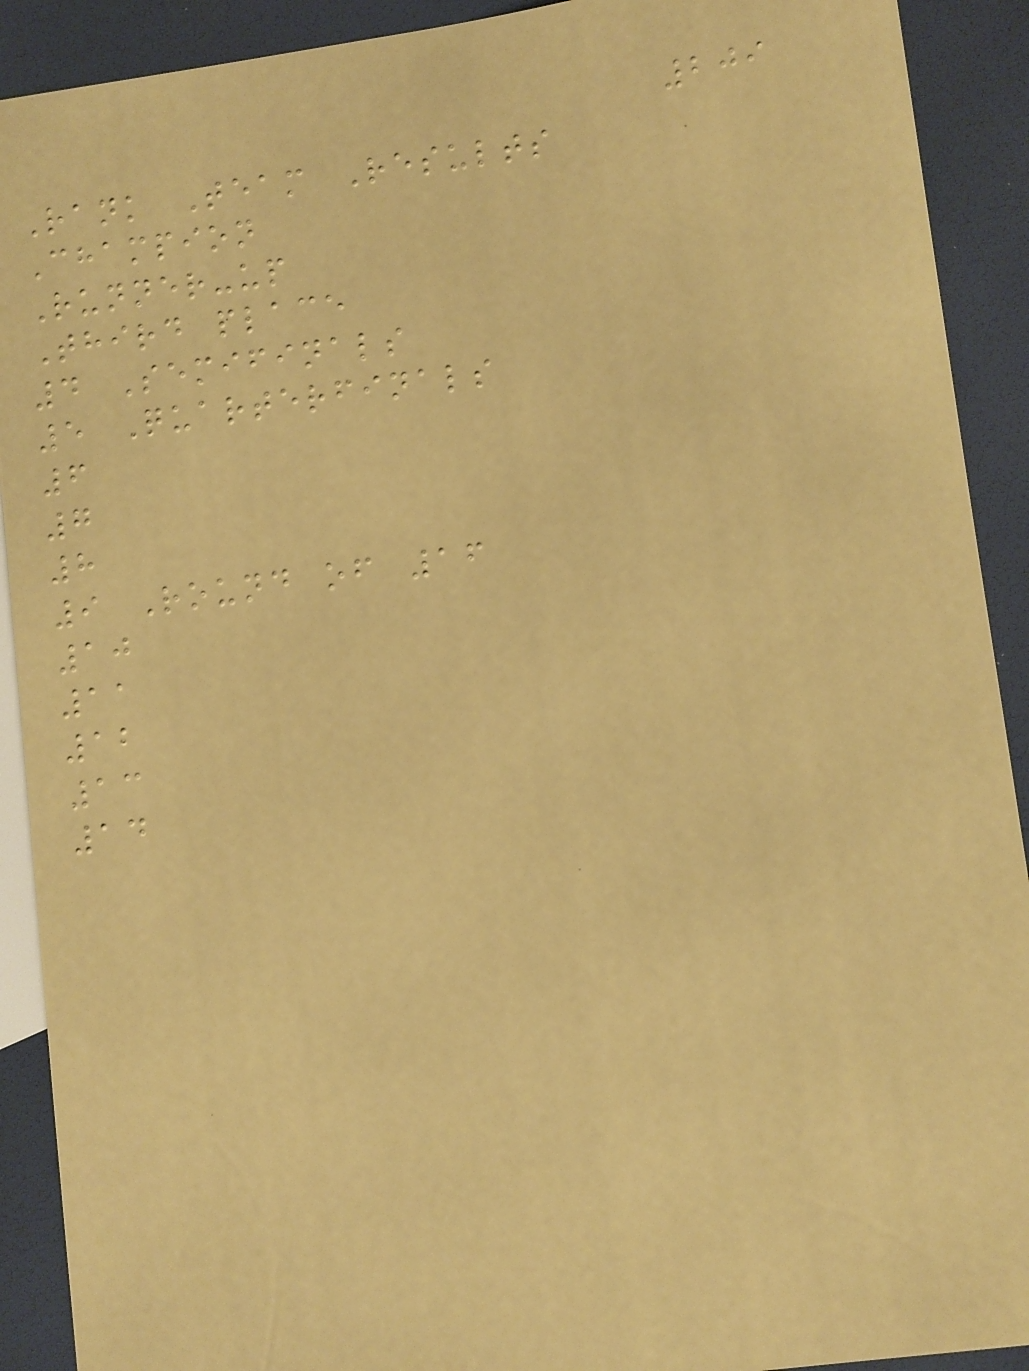209
Rank Team Results
Champion
Runner-up
Third place
4 Semifinals
5 Quarterfinals
6
7
8
9 Round of 16
10
11
12
13
14
